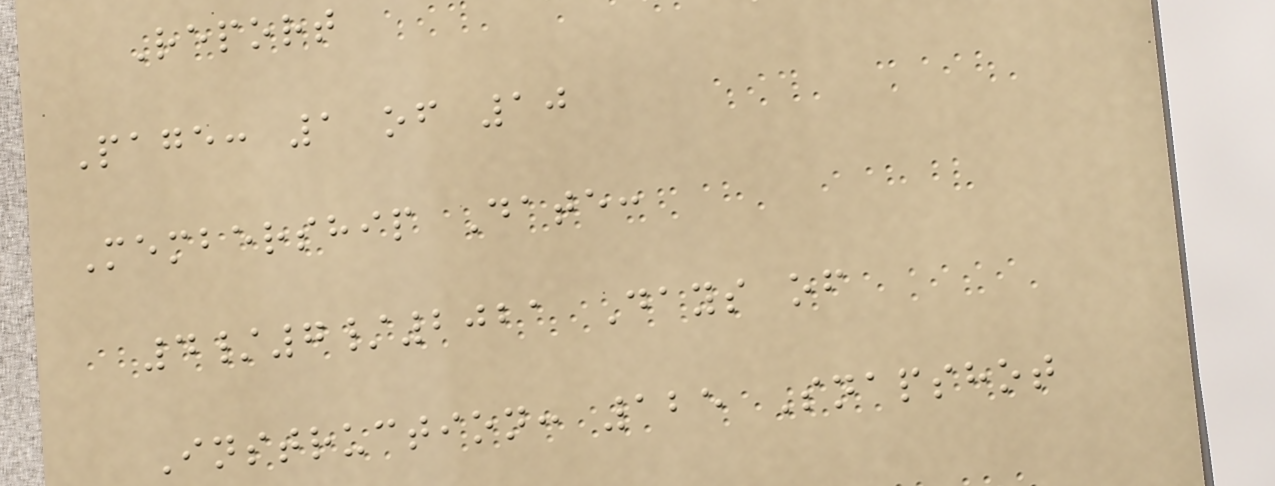Report
Page: 1 of 10
Membership Date:
4/7/2021 Days of
Instruction: 125 Snapshot
